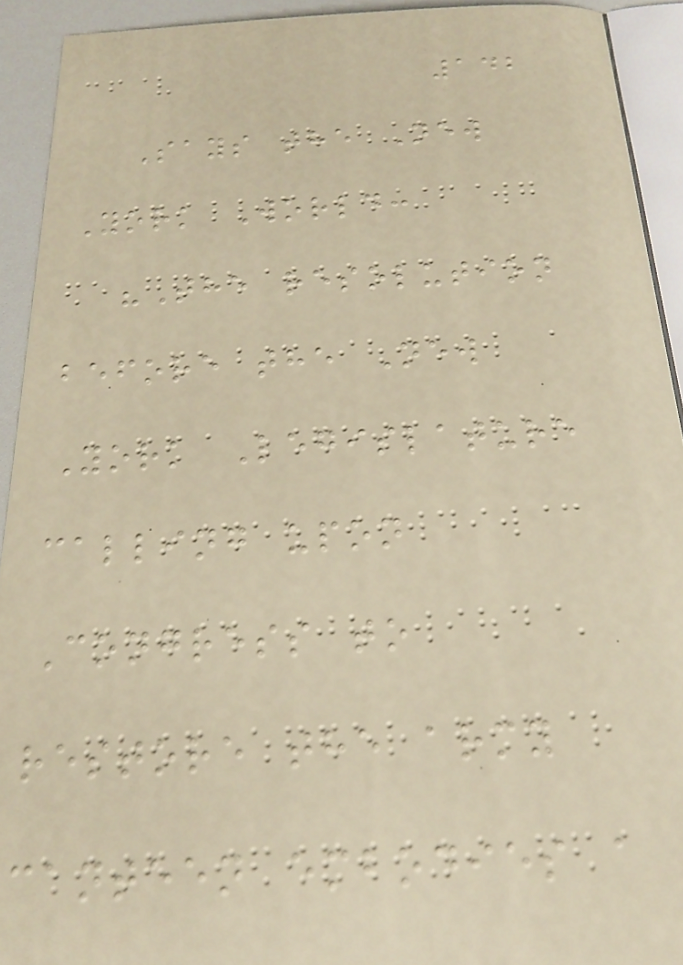142
Says the New
York World:
"The resolution
before the New
York Legislature
calling upon
Congress to
restore the army
canteen embodies a
